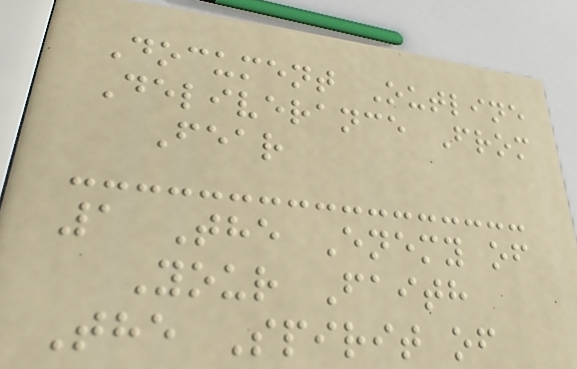Document Outline
Deliverance From
Fear
1 The Enemy of
Your Faith
The Spirit of
